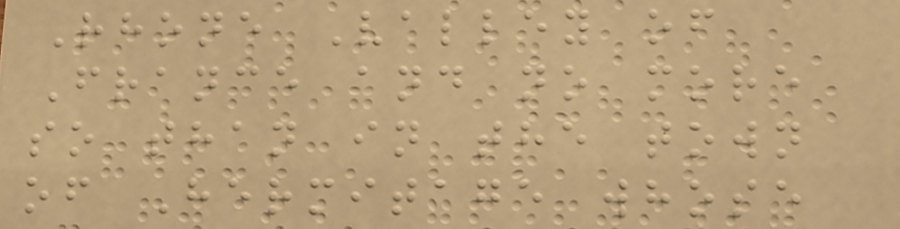Rhone Valley of
France and no more
so than in the town
of Hermitage whose
